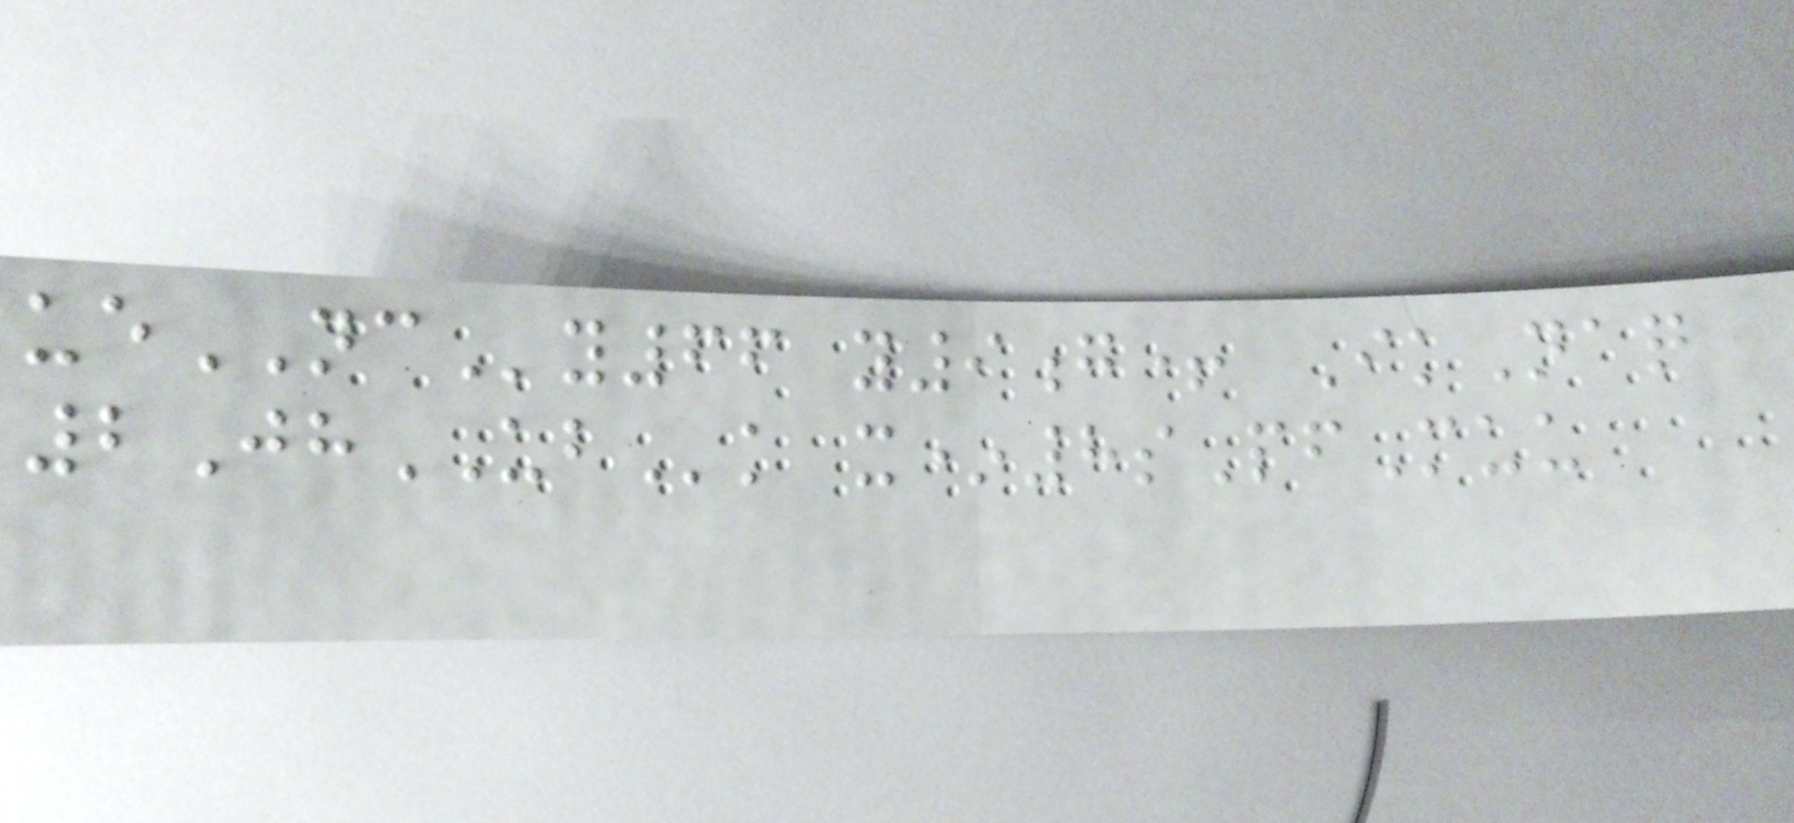ueNCy66 y9g+ IkNaq
2JhUBk x*8sPfMuu
